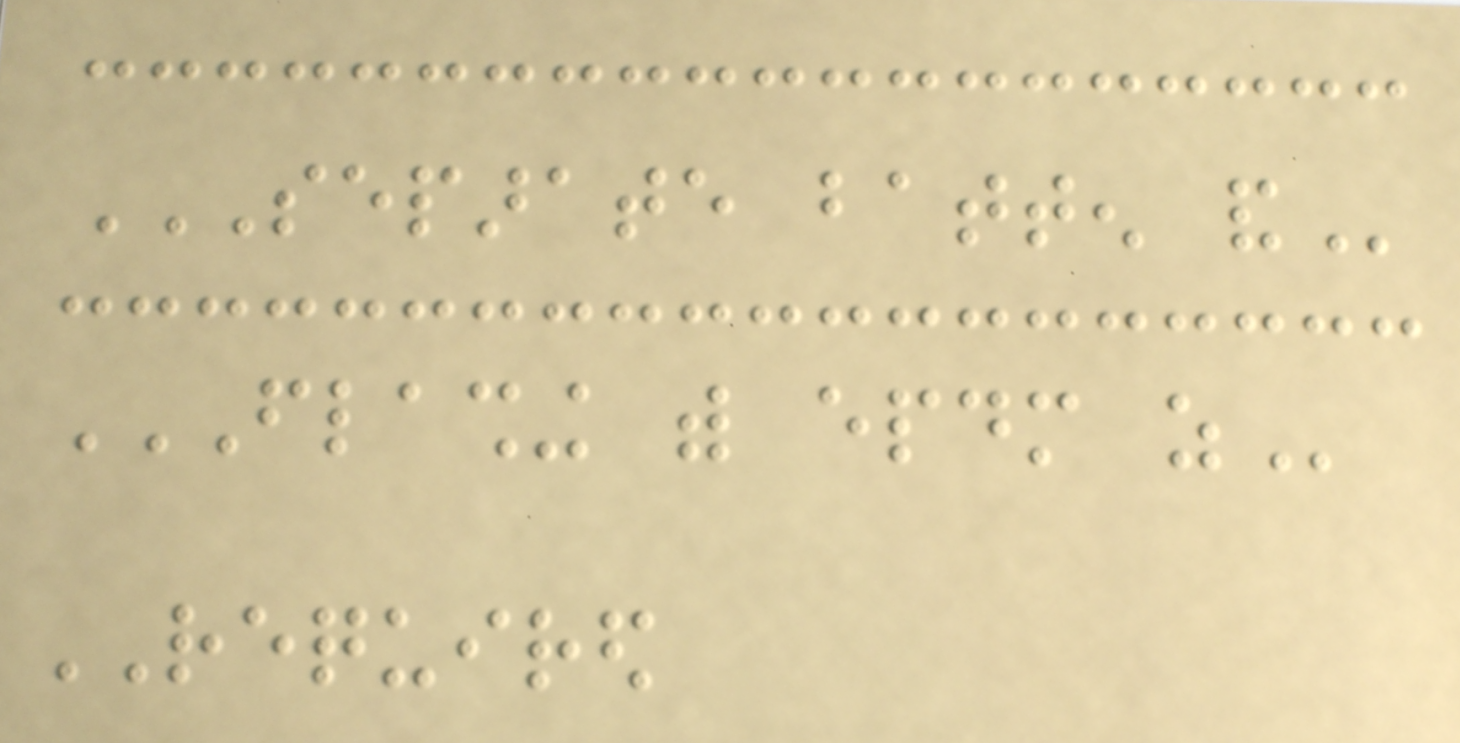SEPARATE BATTEN AND
FLASHING WITH EPDM AS
REQUIRED
